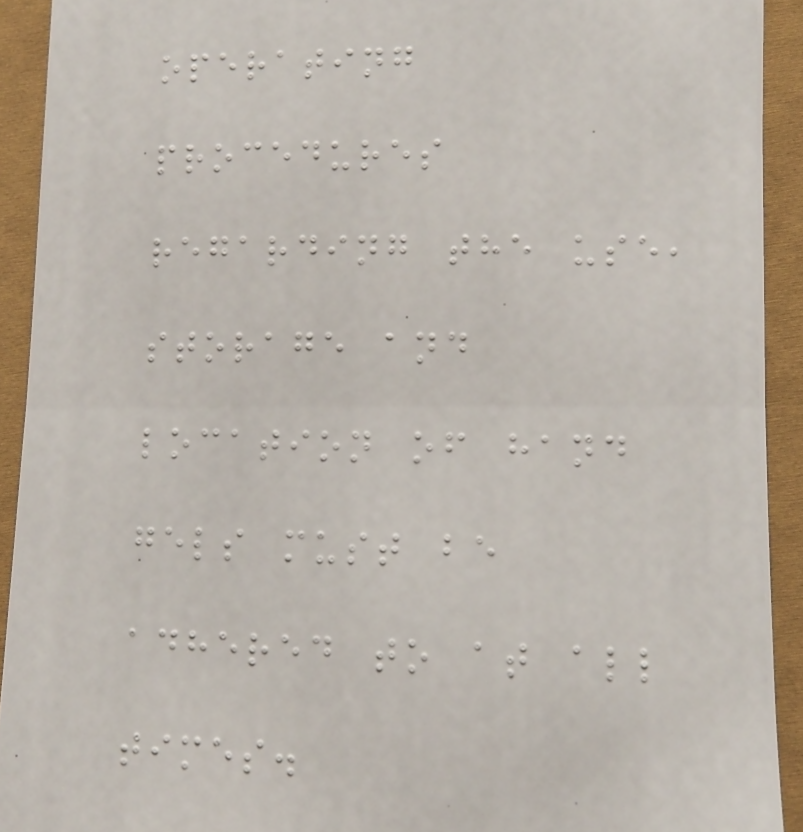operating
procedures
regarding the use,
storage and
location of hand
gels must be
adhered to at all
times.
